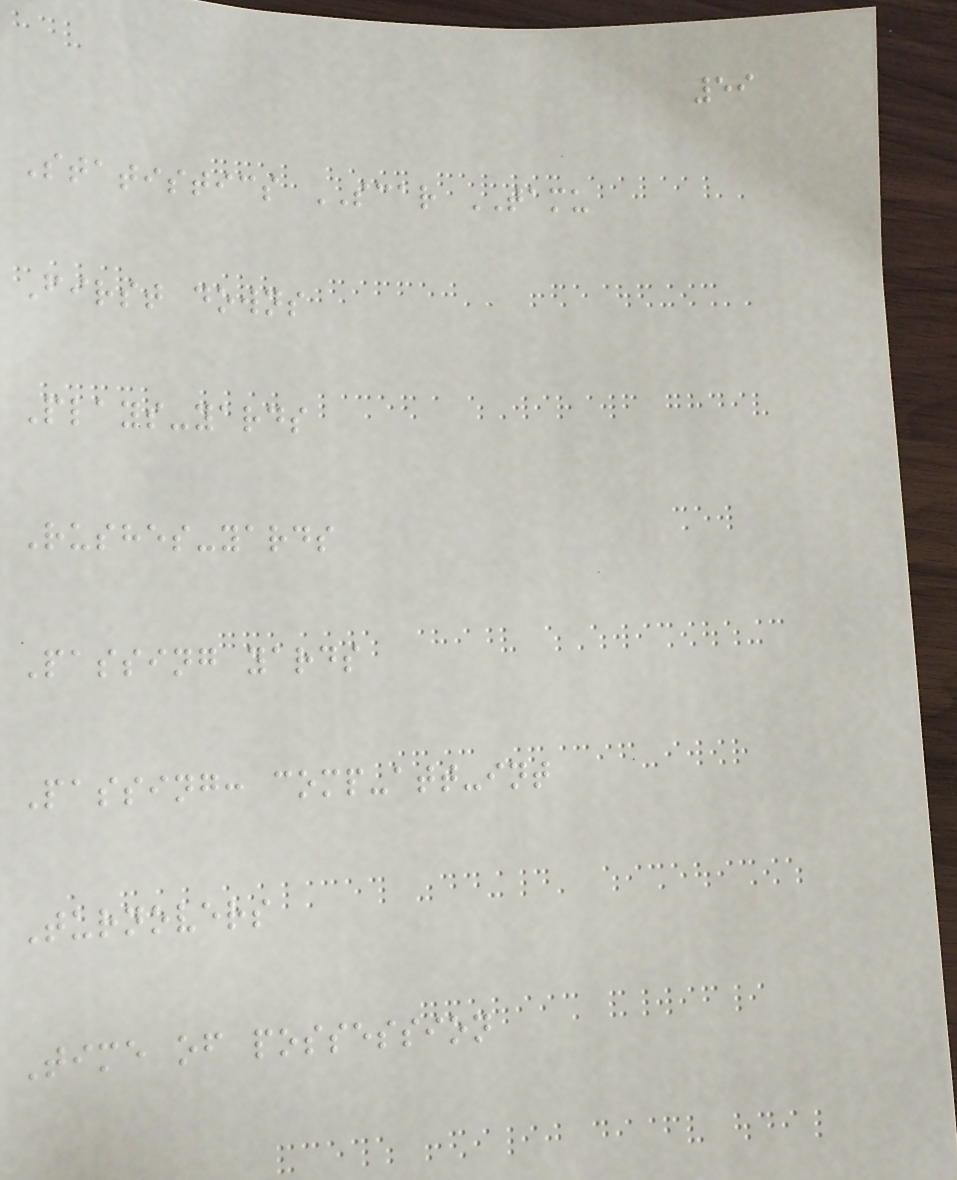59
Statistics SCAR TAMU
First downs
Plays-yards
Rushes-yards
Passing yards
Passing: comp-att-int
Turnovers
Time of possession
